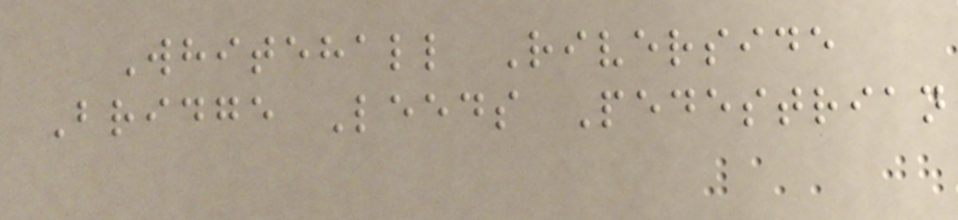Whitehall Riverside
Bridge Leeds Pedestrian
